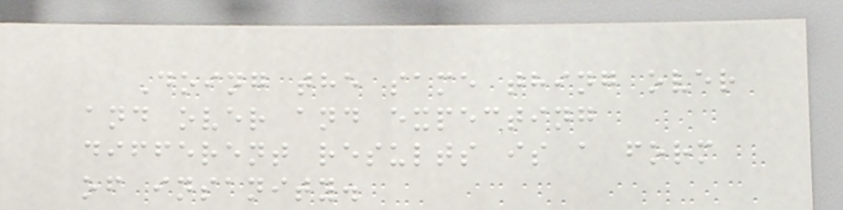Doing the same thing over
and over and expecting
different results is a form
of insanity.
